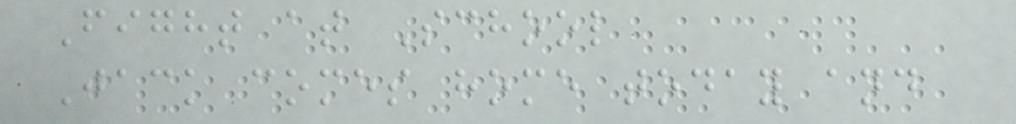Fight at School
Jack comes home today and
